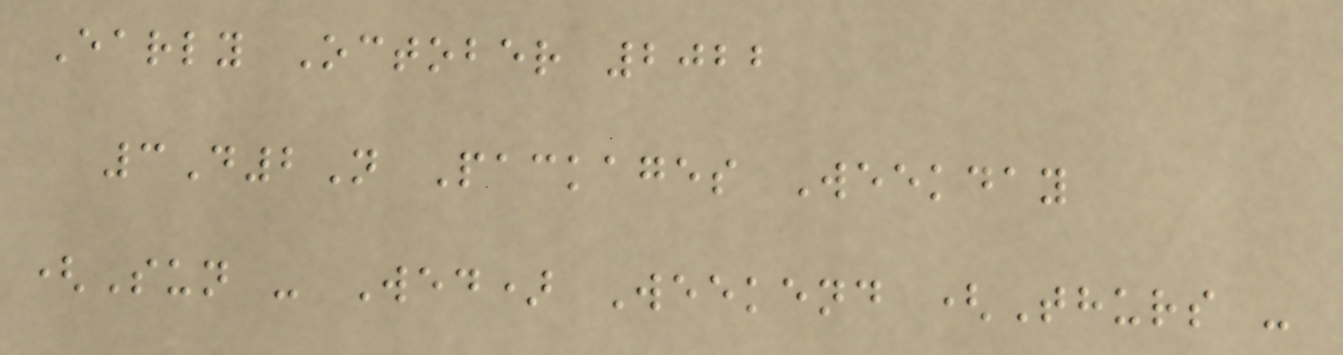Early October 2022
3D2N Packages Weekday
(Sun - Wed) Weekend (Thurs -
